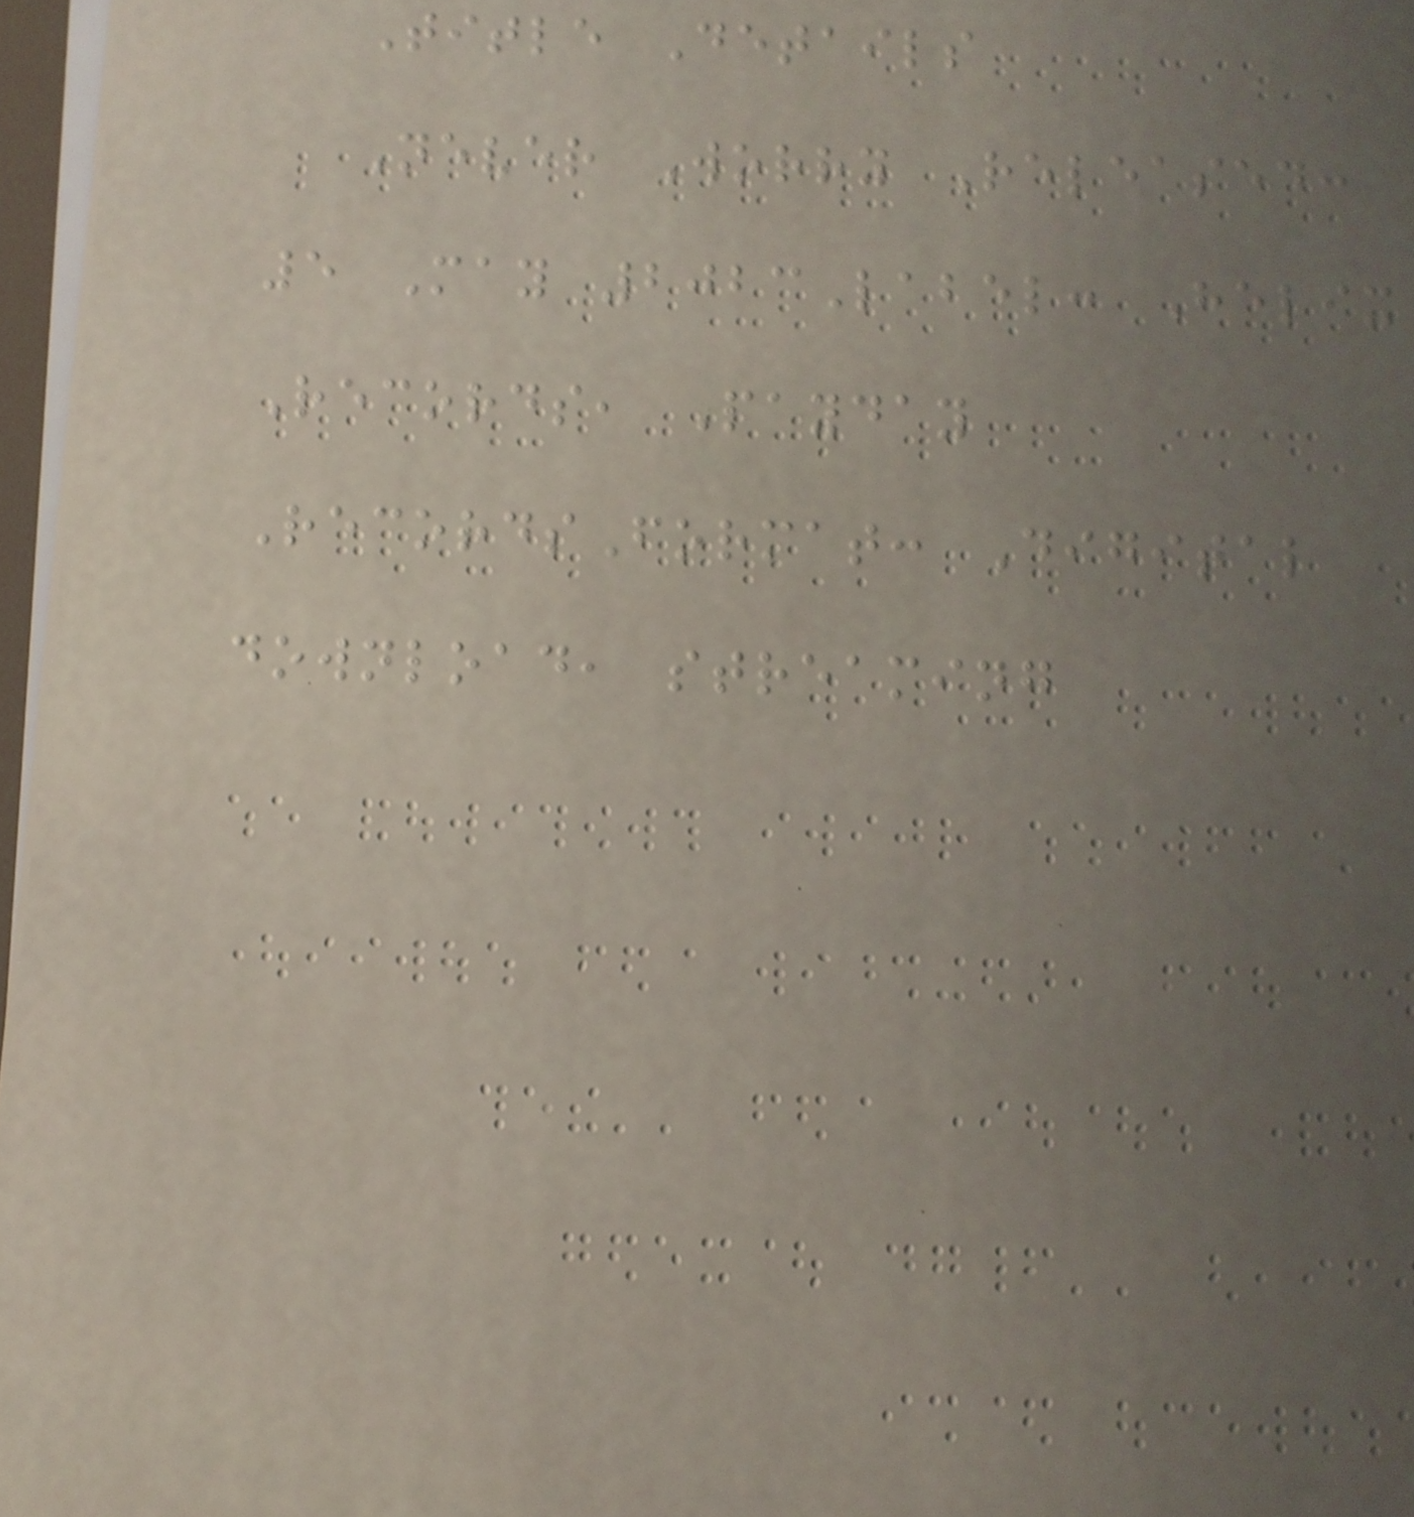Title Details
Never Worry Released:
5 May 2023Label: Helix
Records, Payday
RecordsFormat: Digital
download, streaming
